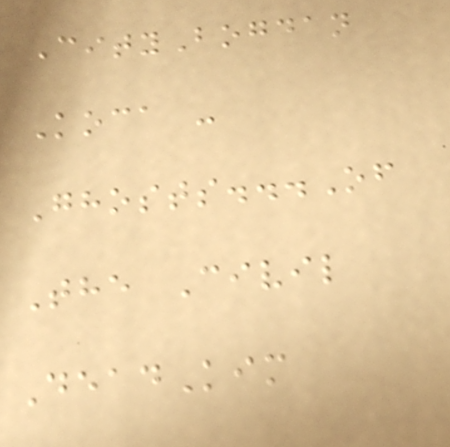CityBogdan
Koca -
Ghosts...Of
The Civil
DeadKim
